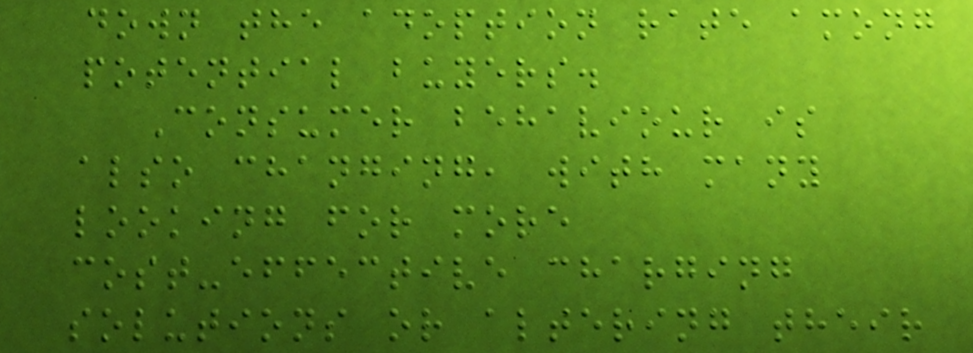down the adoption rate among
potential buyers.
Consumer behaviour is
also changing, with many
looking for more
cost-effective charging
solutions or altering their
